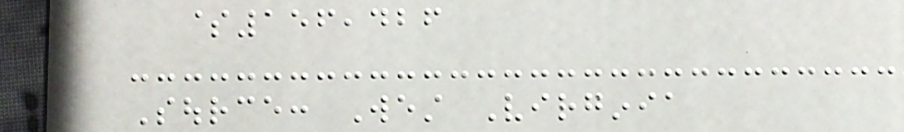$156,426
Source: West Virginia
